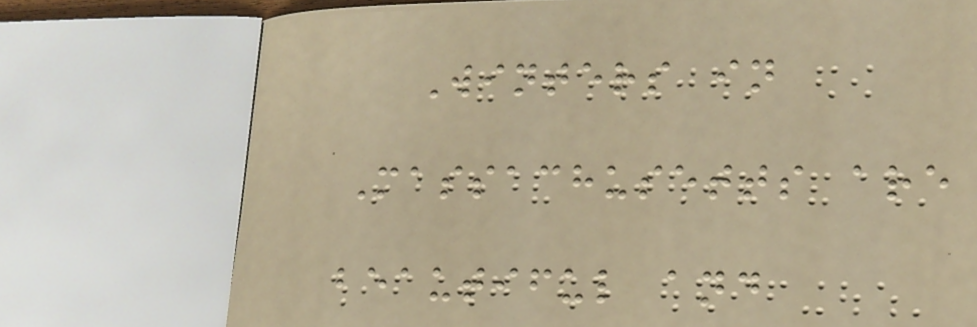Winters in
Massachusetts are
beautiful and
